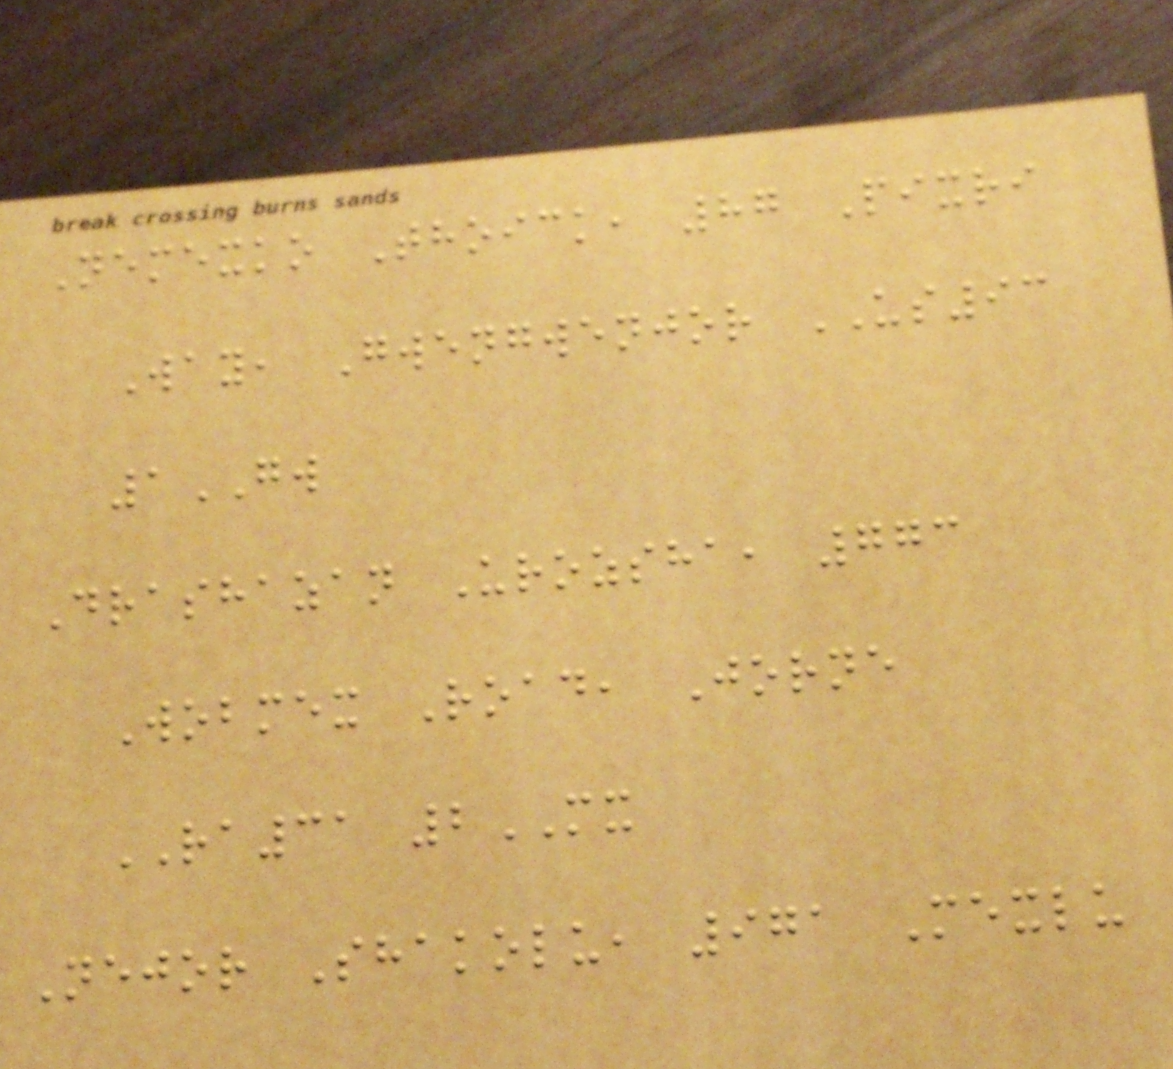Nemexko Thoick, 87 Pixri
Way, Gwengwenjor US93
1GW
Drashazan Urozsha, 773
Wobmex Road, Jorne
RA31 2MX
Nejor Shakolu, 971 Mexlu
